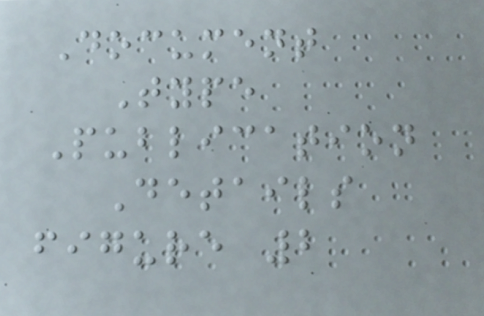Document
Type
Publication
Details
figure 2
